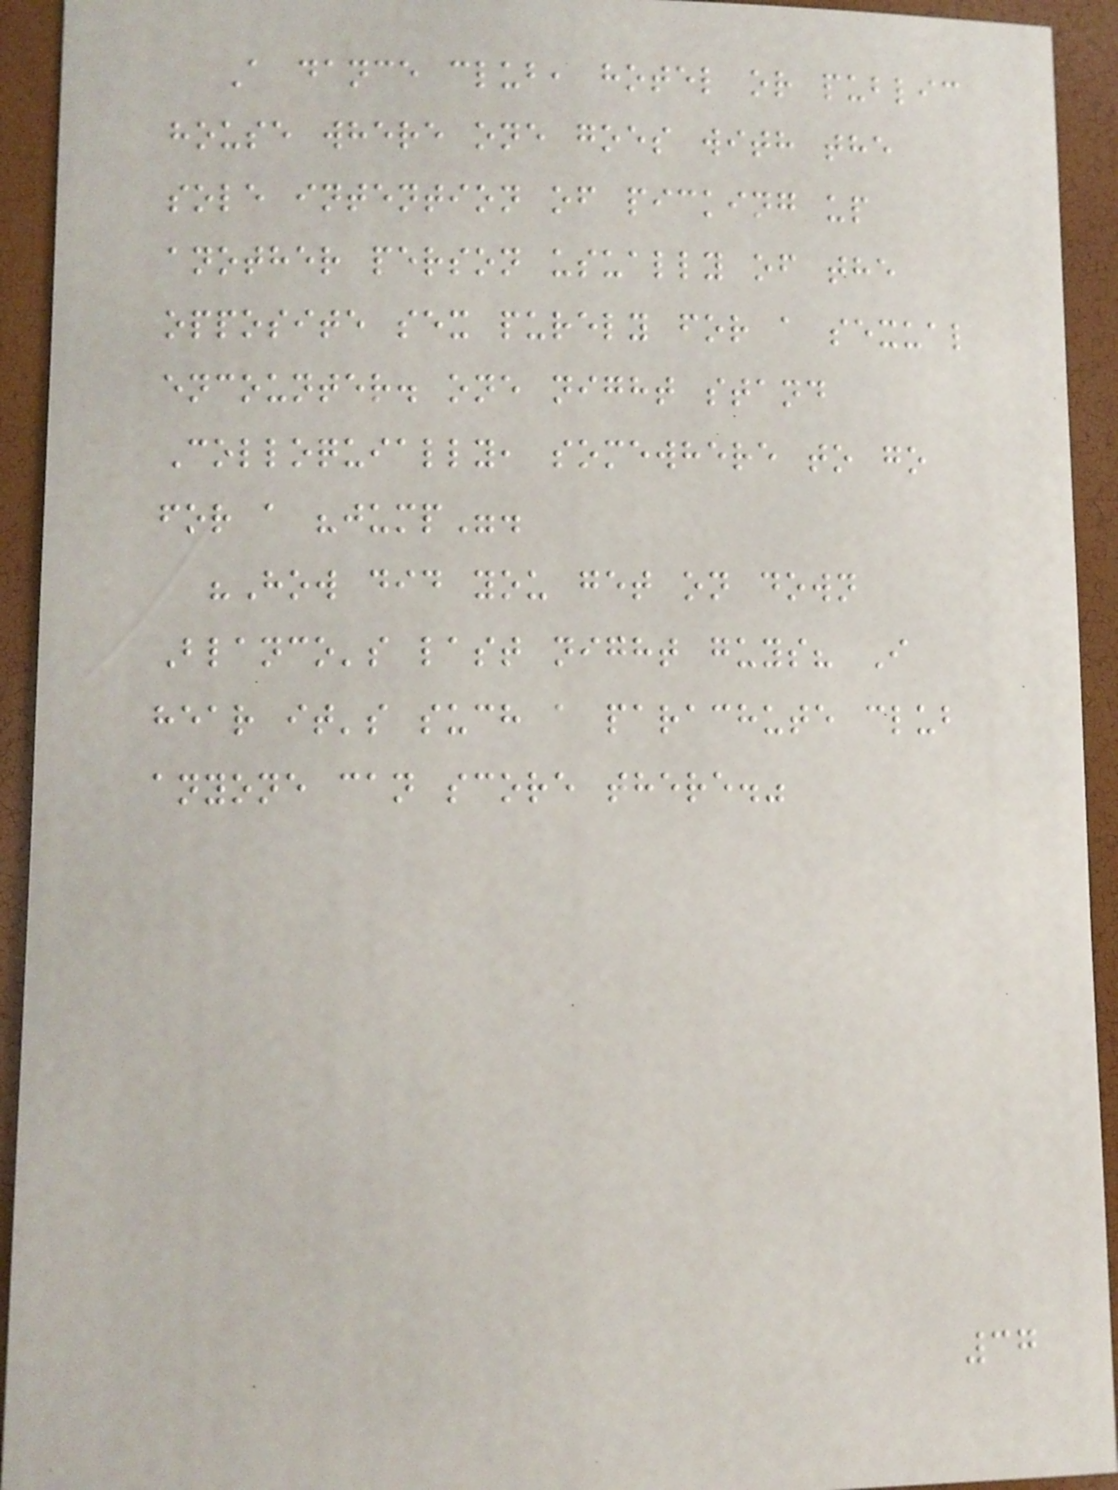A dance club, hotel or public
house where one goes with the
sole intention of picking up
another person usually of the
opposite sex purely for a sexual
encounter. one night stand
Colloquially, somewhere to go
for a "jump".
"How did you get on down
Blanco's last night guys? I
hear it's such a parachute club
anyone can score there."
37
